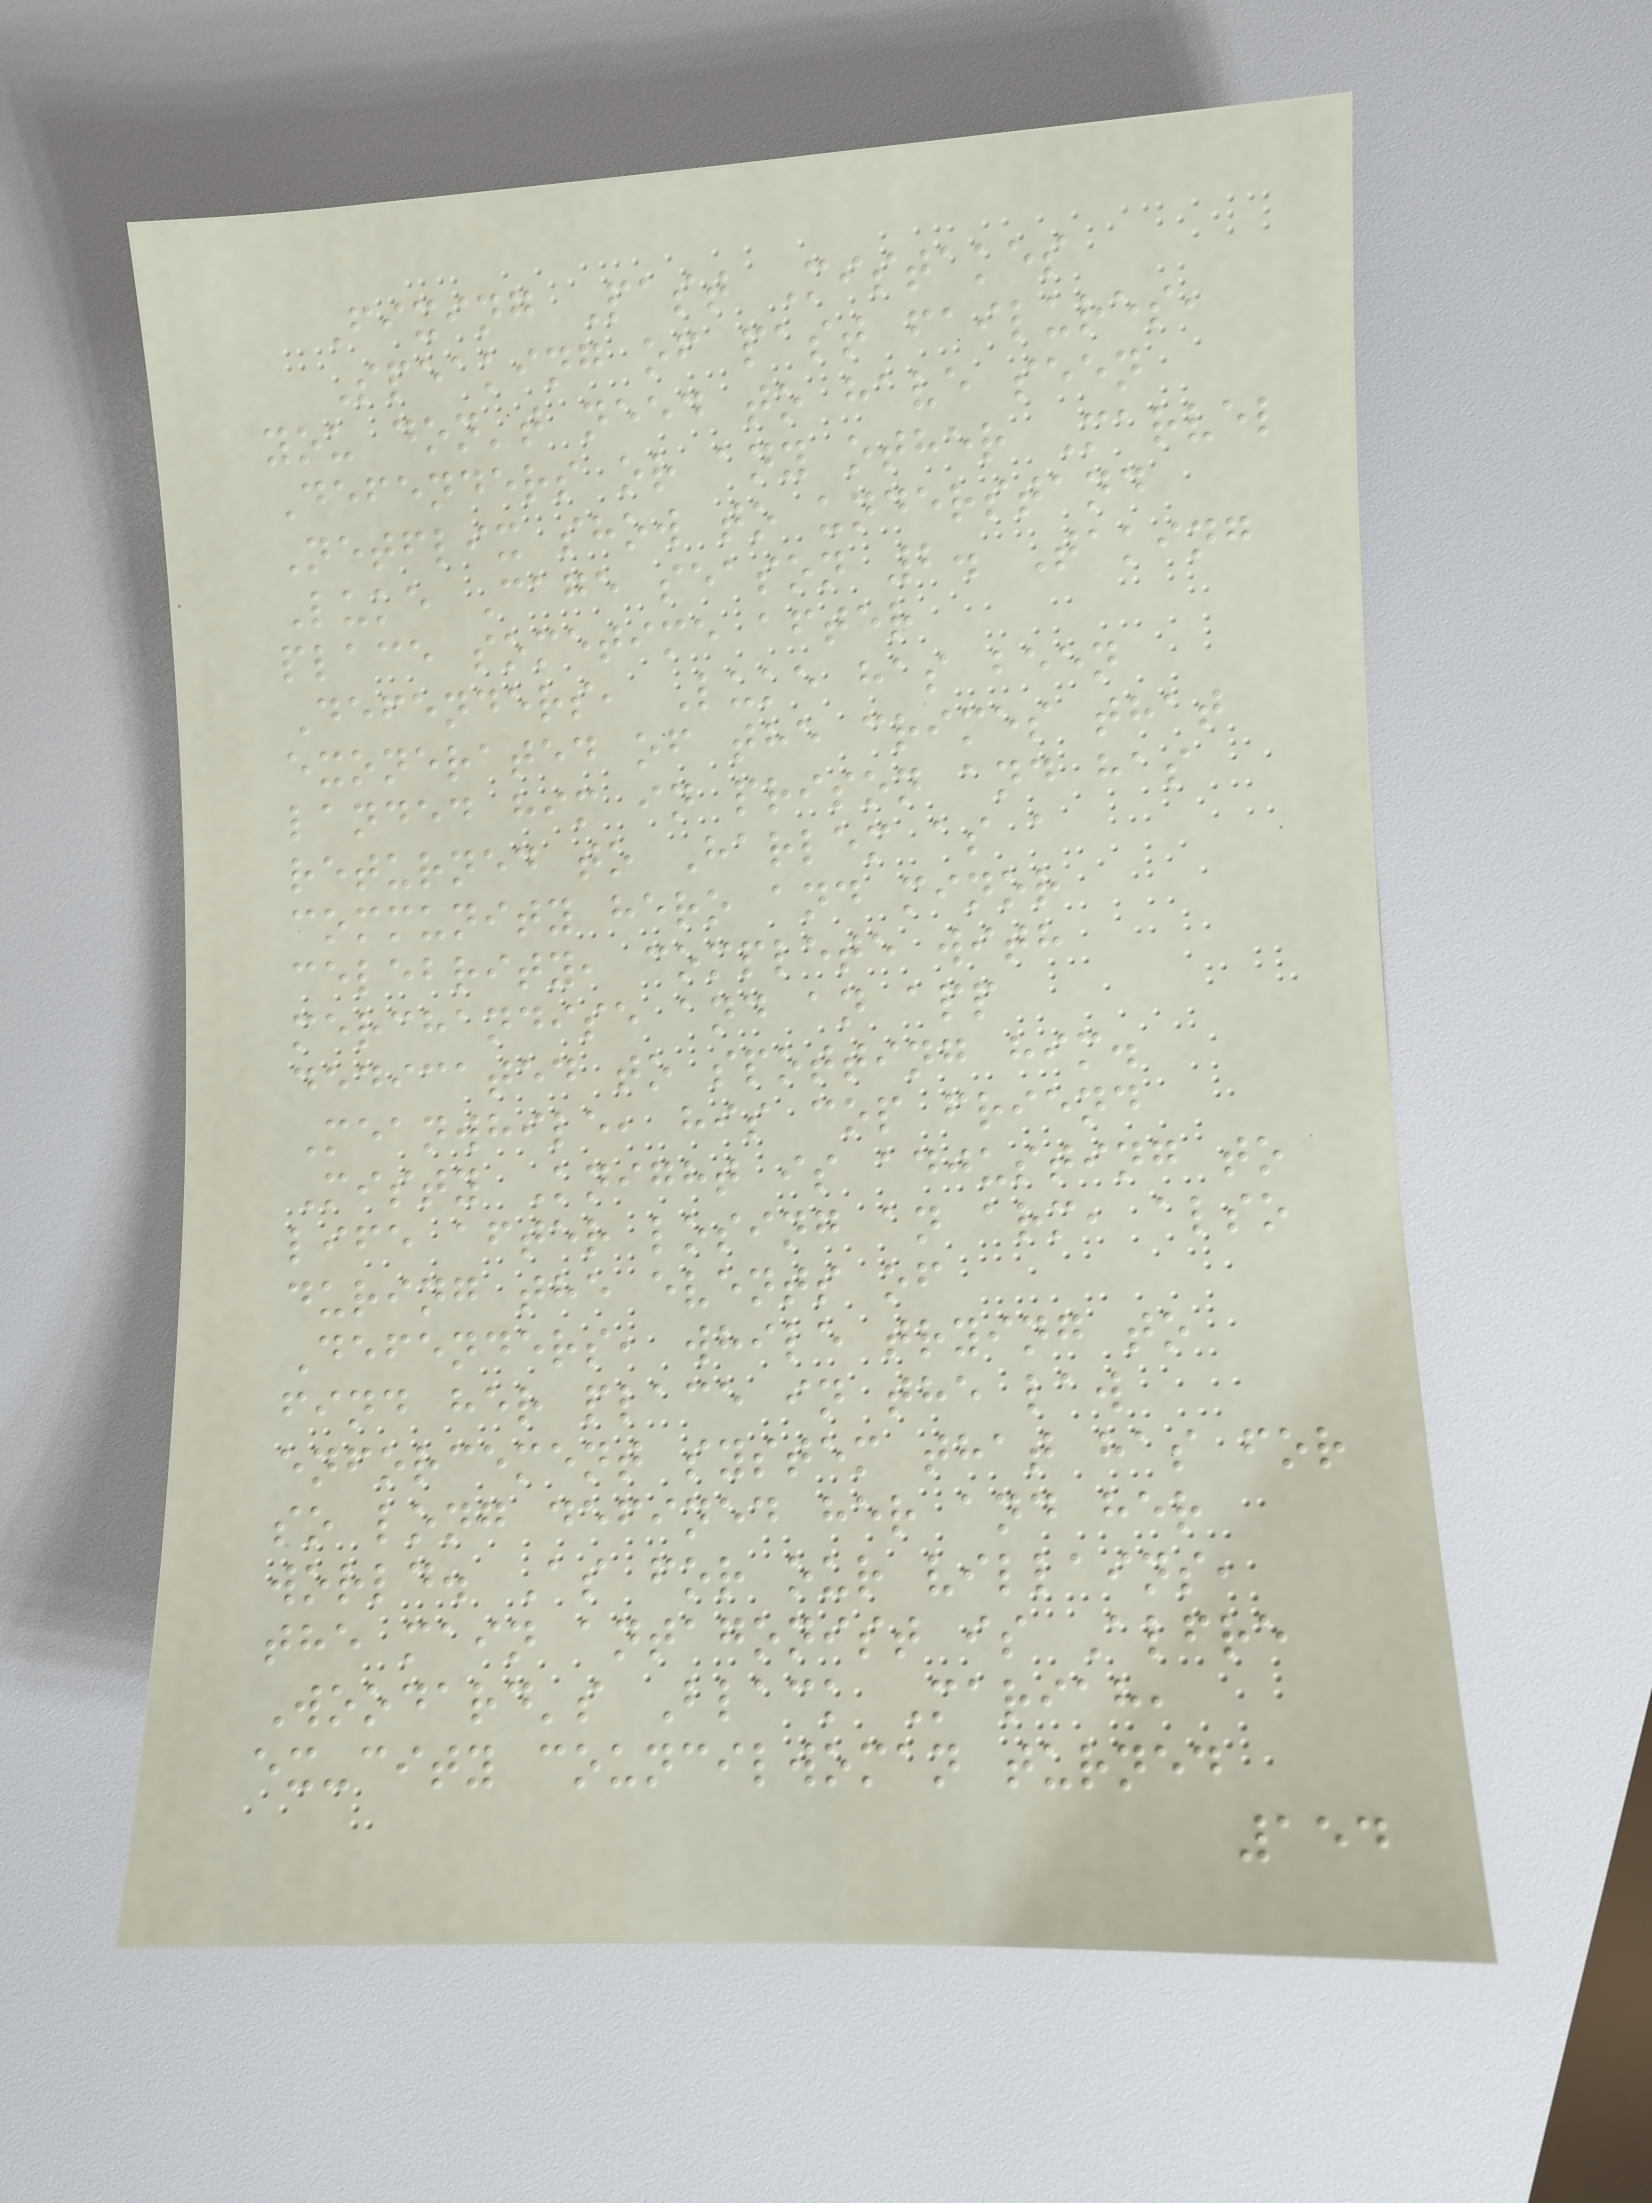Fixing Past Mistakes
Speaking of past failures,
you don't need to have seen
Defenders or any other Marvel
Netflix show to understand
Luke Cage season 2. Taking
place sometime after
Defenders, Luke has been
exonerated of the crimes that
landed him in prison and has
returned to Harlem as a
community hero and minor
celebrity, complete with
merchandise and an app
dedicated to spotting him.
Meanwhile, his cop friend
Misty Knight is adjusting to
life after losing an arm, also
during the events of
Defenders, while trying to
find her place in the law
enforcement system that has for
so long defined her and her
world. As for our villains,
the main antagonist is Alfre
Woodard's Black Mariah,
ex-city councilwoman turned
154
